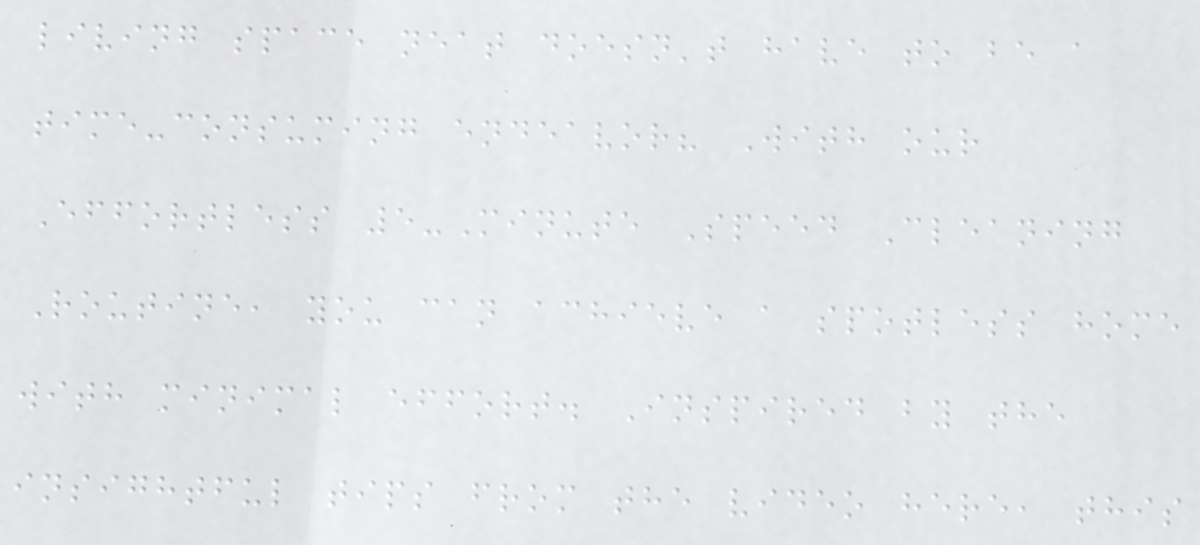living space neat doesn't have to be a
time-consuming endeavor? With our
Effortless 5-Minute Speed Cleaning
Routine, you can achieve a spotless home
with minimal effort. Inspired by the
insightful tips from the video here, this
